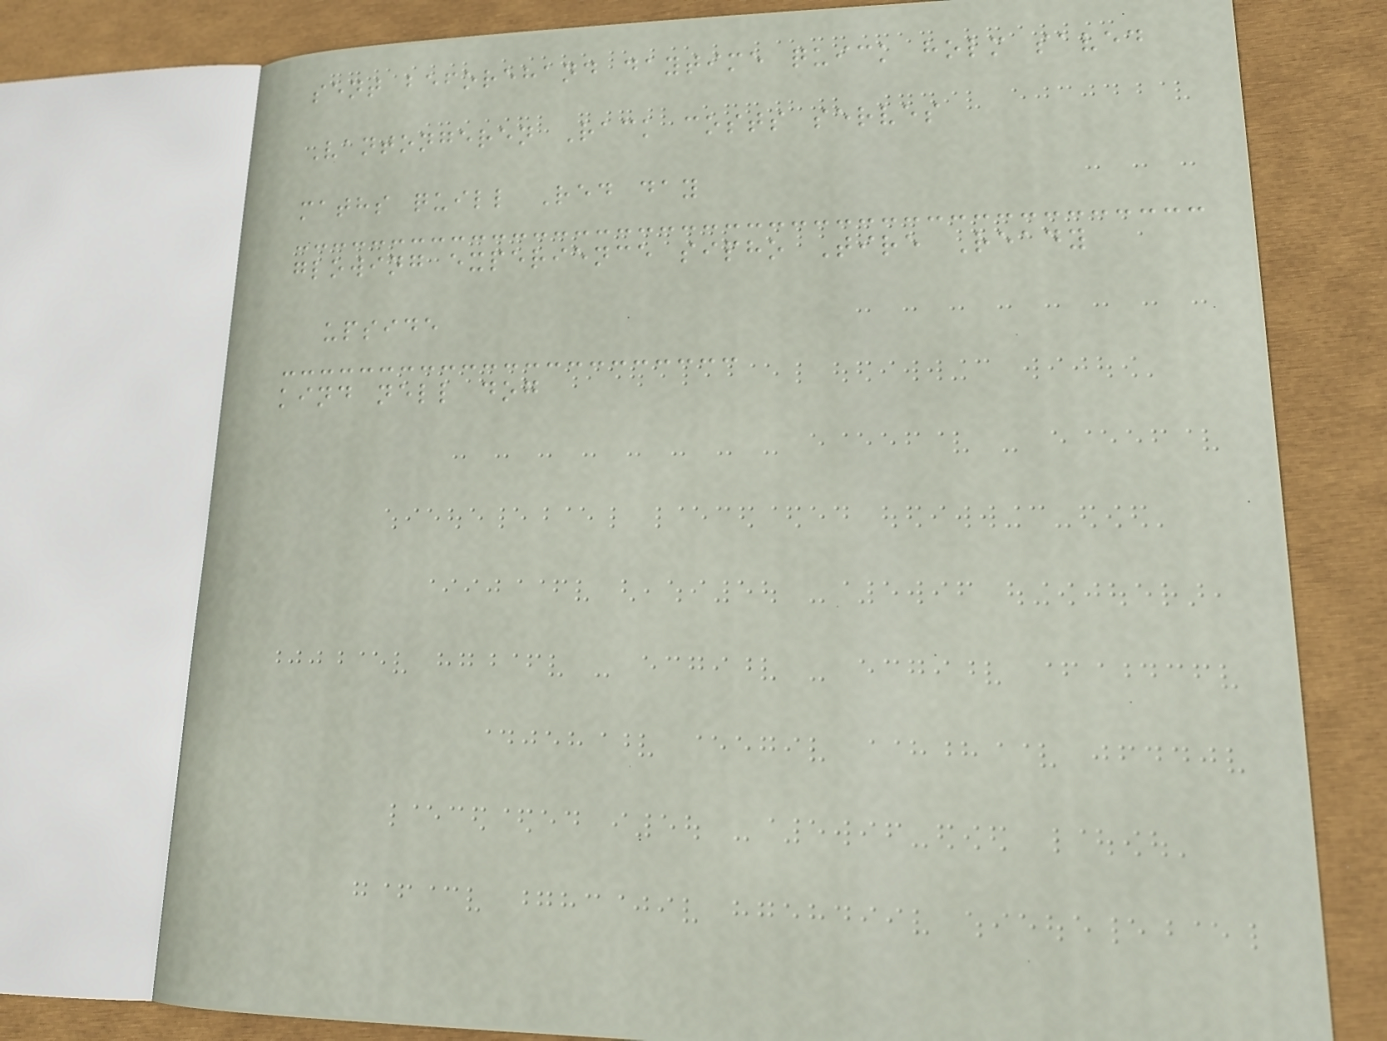sent beforehand daytime quick holm saved
Vantongeren Rack costs serves
maths quill Red day
glowing experience sipho Tire Ready
upside
kind nell dog
